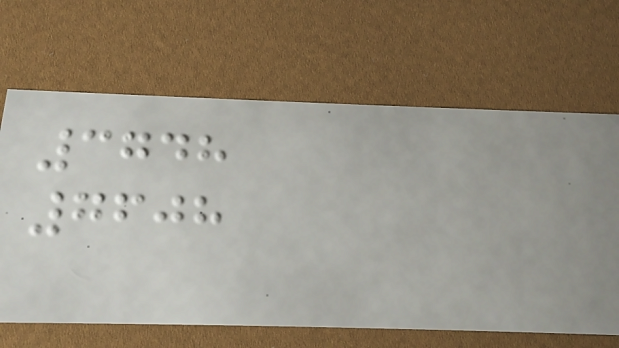3748
7608
